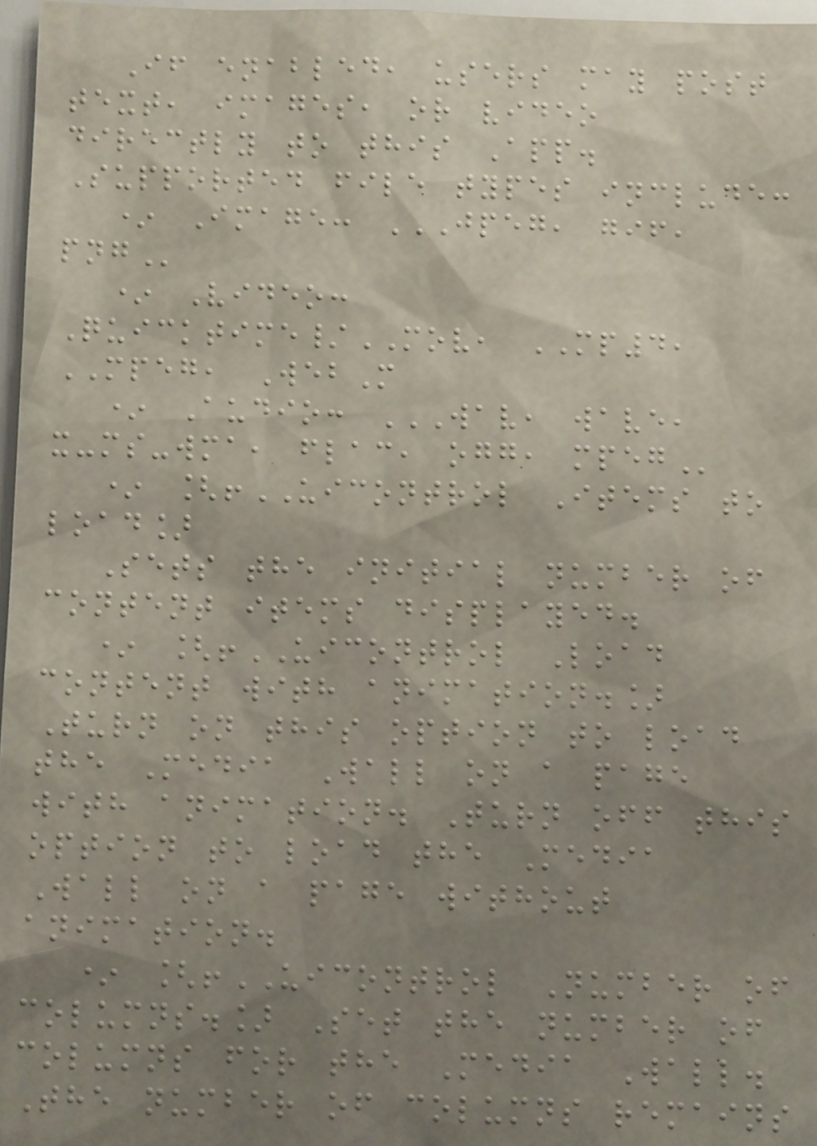If enabled, users may post
text, images, or video
directly to this App.
Supported file types include:
* Image: JPEG, GIF,
PNG
* Video:
Quicktime/MOV, MP4,
MPEG, WebM
* Audio: WAV, WAVE,
X-MS-WMA, FLAC, OGG, MPEG
* [!UICONTROL Items to
load]
Sets the initial number of
content items displayed.
* [!UICONTROL Load
content with animation.]
Turn on this option to load
the Media Wall on a page
with animation. Turn off this
option to load the Media
Wall on a page without
animation.
* [!UICONTROL Number of
columns.] Set the number of
columns for the Media Wall.
The number of columns remains
